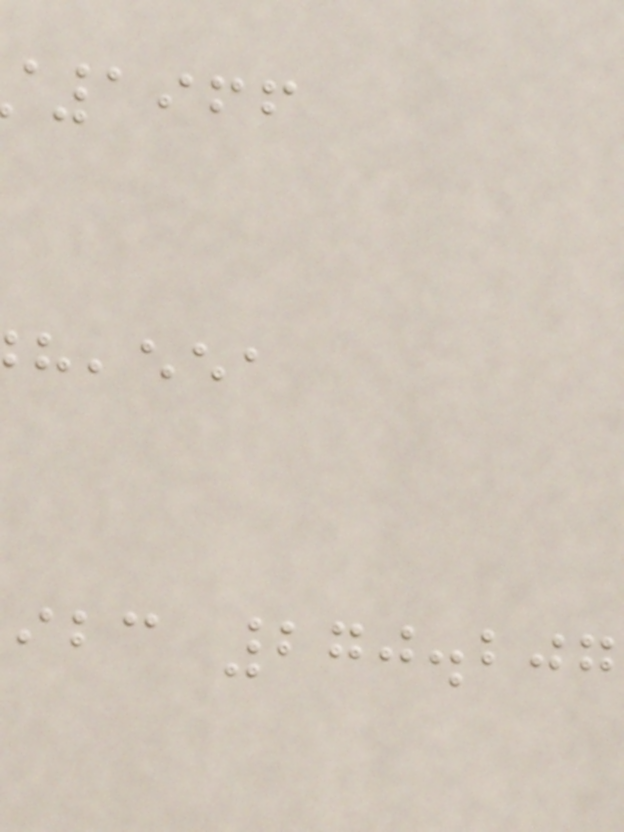1966
,eea
ibc 270.207
